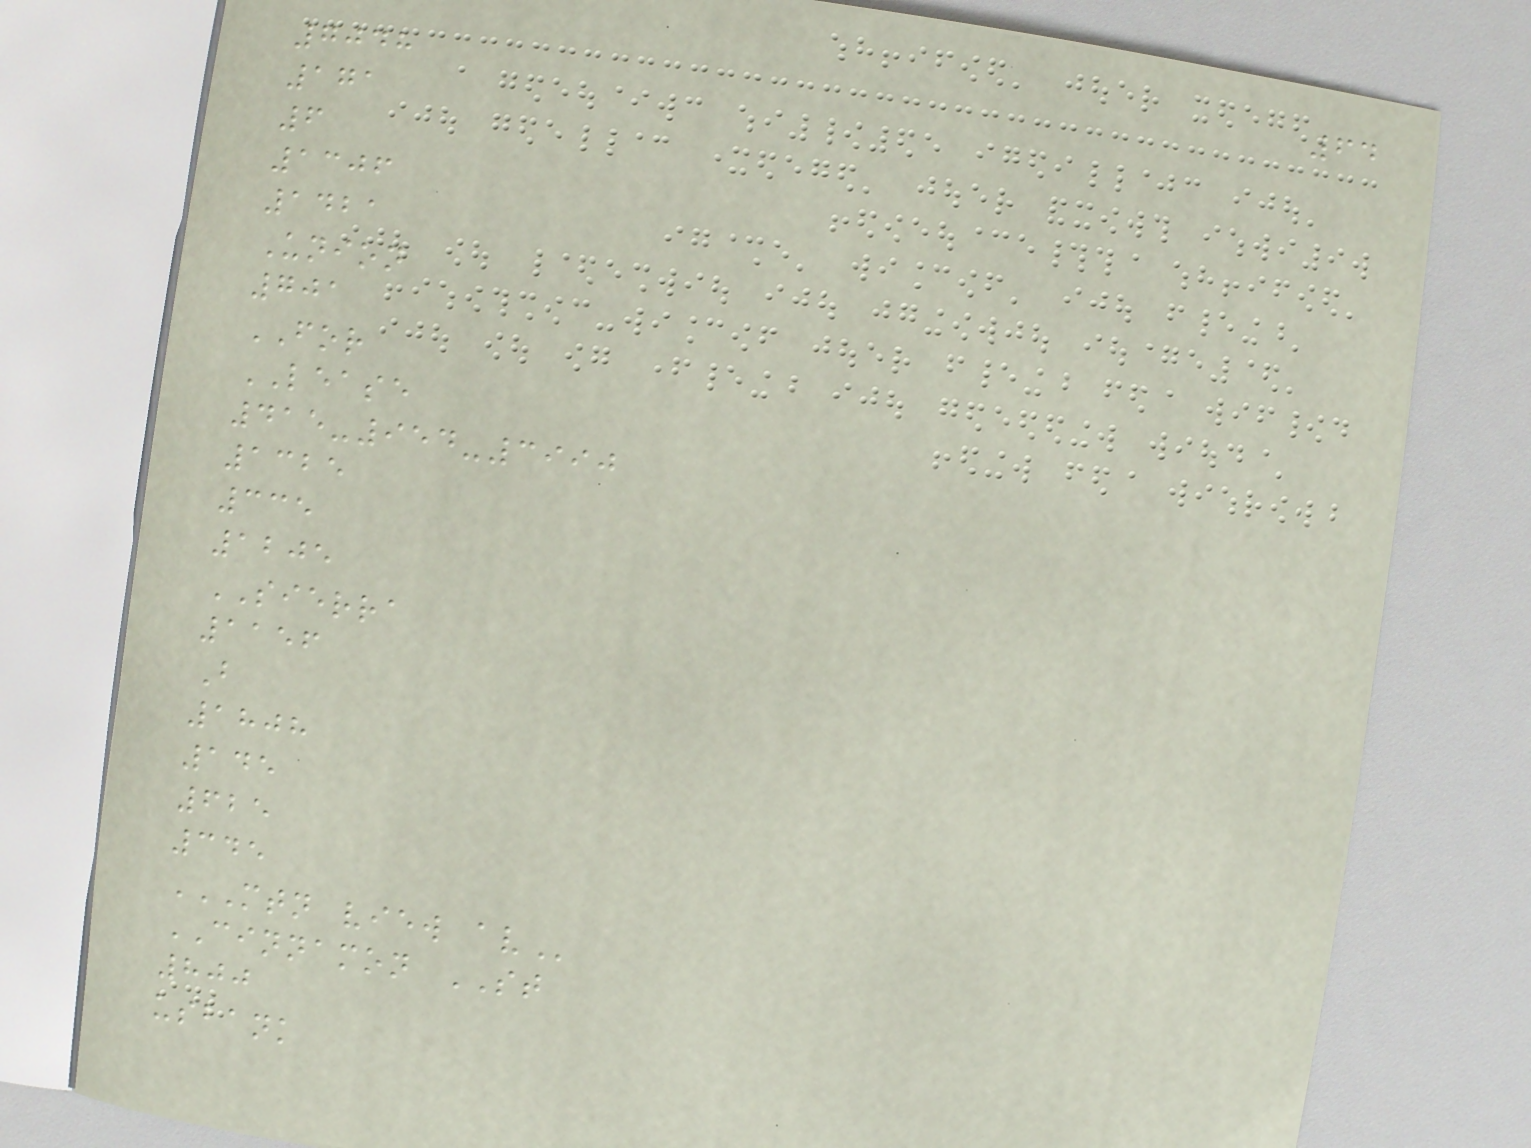64
7048
171
6
1306
1421
Union
701
FOR
LEASE
415-954-3990
1325
335
1205
SIERRA
1156
B
1808
145
625
345
MTN VIEW AV
CINNAMON ST
800
usbank
